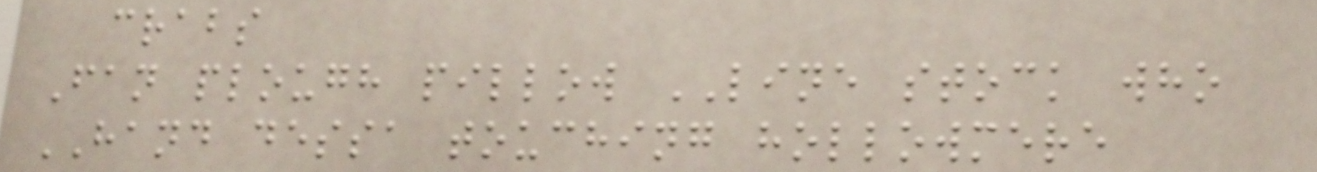crabs
Fan plough pillow LINE stock who
HAND dessa touching hollowmere
